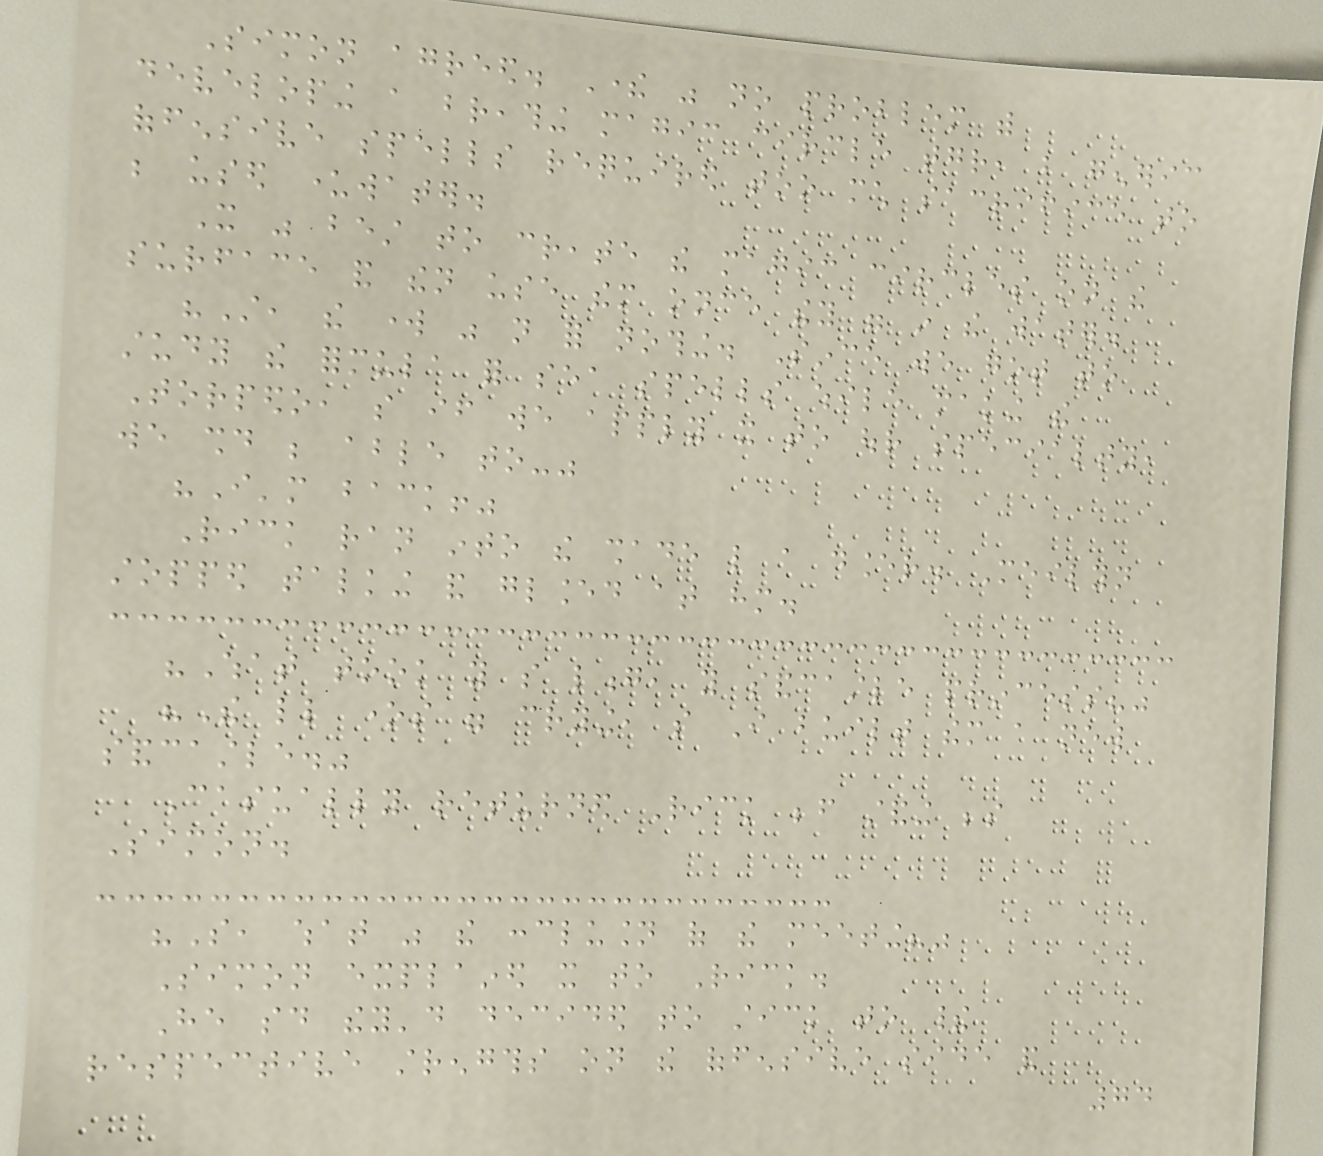Simon agreed. There was no problem with
developing a breathing magic circle together, but generic
offensive spells required too much sacrifice to
be used underwater.
It was best to create the magic circles on the
surface and then use them once they were in the water.
"Still, the work was not for nothing. Since we got to
study the formula for sea spells while making the
Torpedo, so if we apply it to our specialty,
we should be able to-"
"I'm back!"
Rick ran into the shade like a dancer. Meilyn
stopped talking and glanced at him.
"What took you so long, you sandcastle princess?"
"The little ones were crying, so I built them a new
sandcastle."
Casually returned Rick before standing beside
Simon.
"So, what was the conclusion of the meeting?"
Simon explained it to Rick.
He said they'd decided to stick to their
respective strengths on the offensive side and
74
